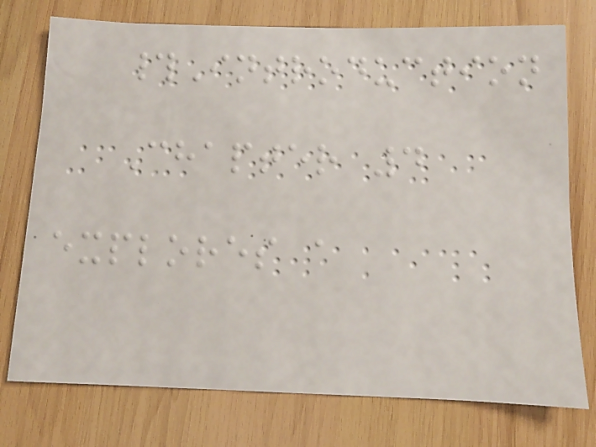#Introduction
Chapter 4
explores a
